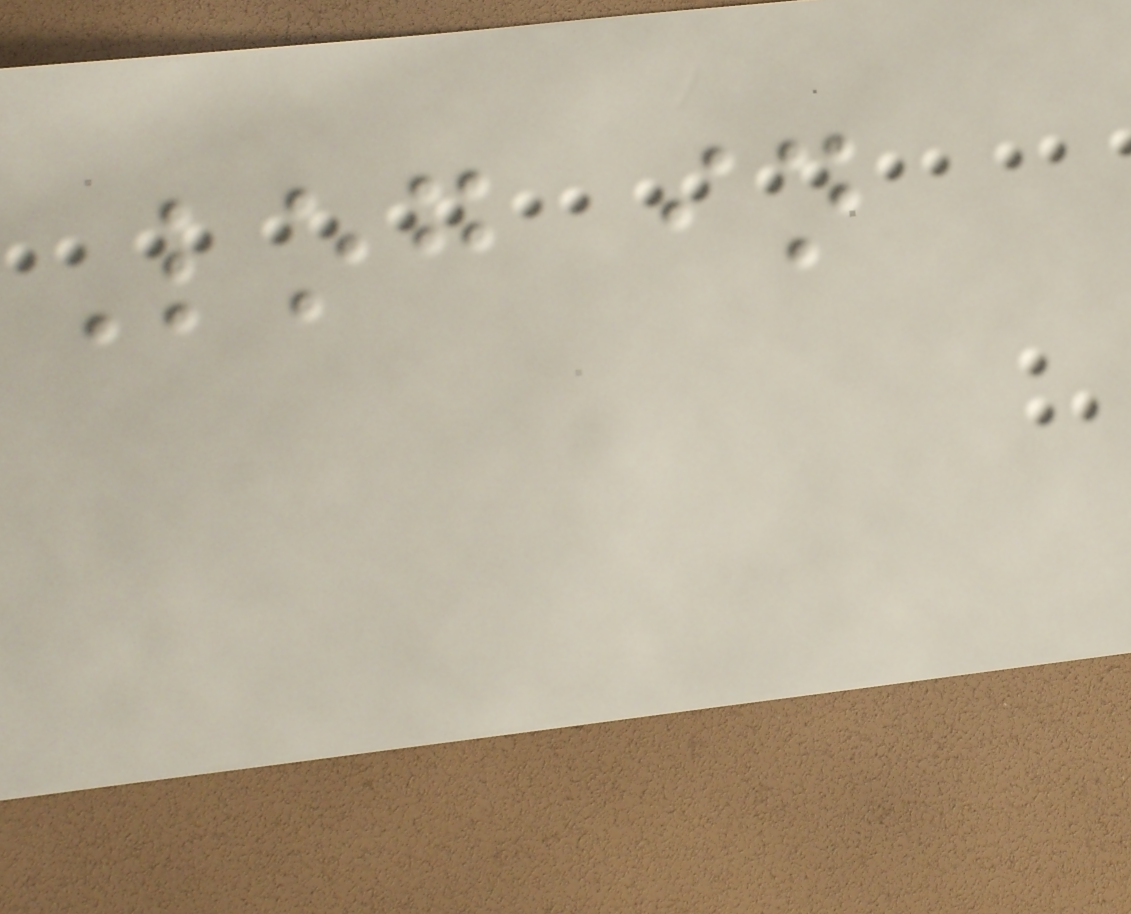Log in
